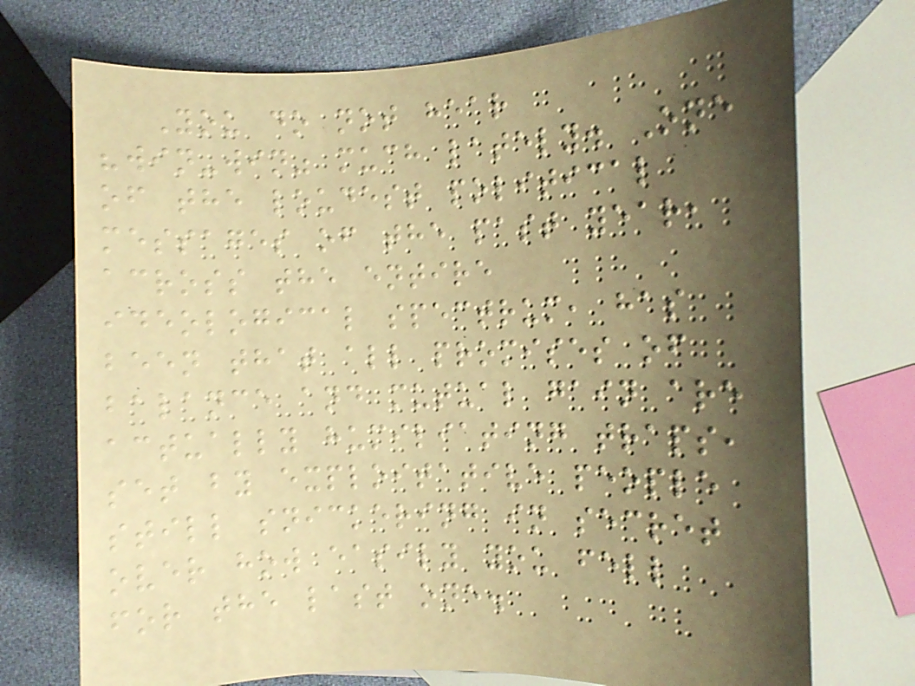You do not hear
"win-win" much lately. One
of the loudest political
messages of the past year,
across the entire
ideological spectrum, has
been that all promises of
balance and mutual gain are
actually humiliating traps,
set by exploitative people
still snickering in secret
over how easily you fell
for the last one.
